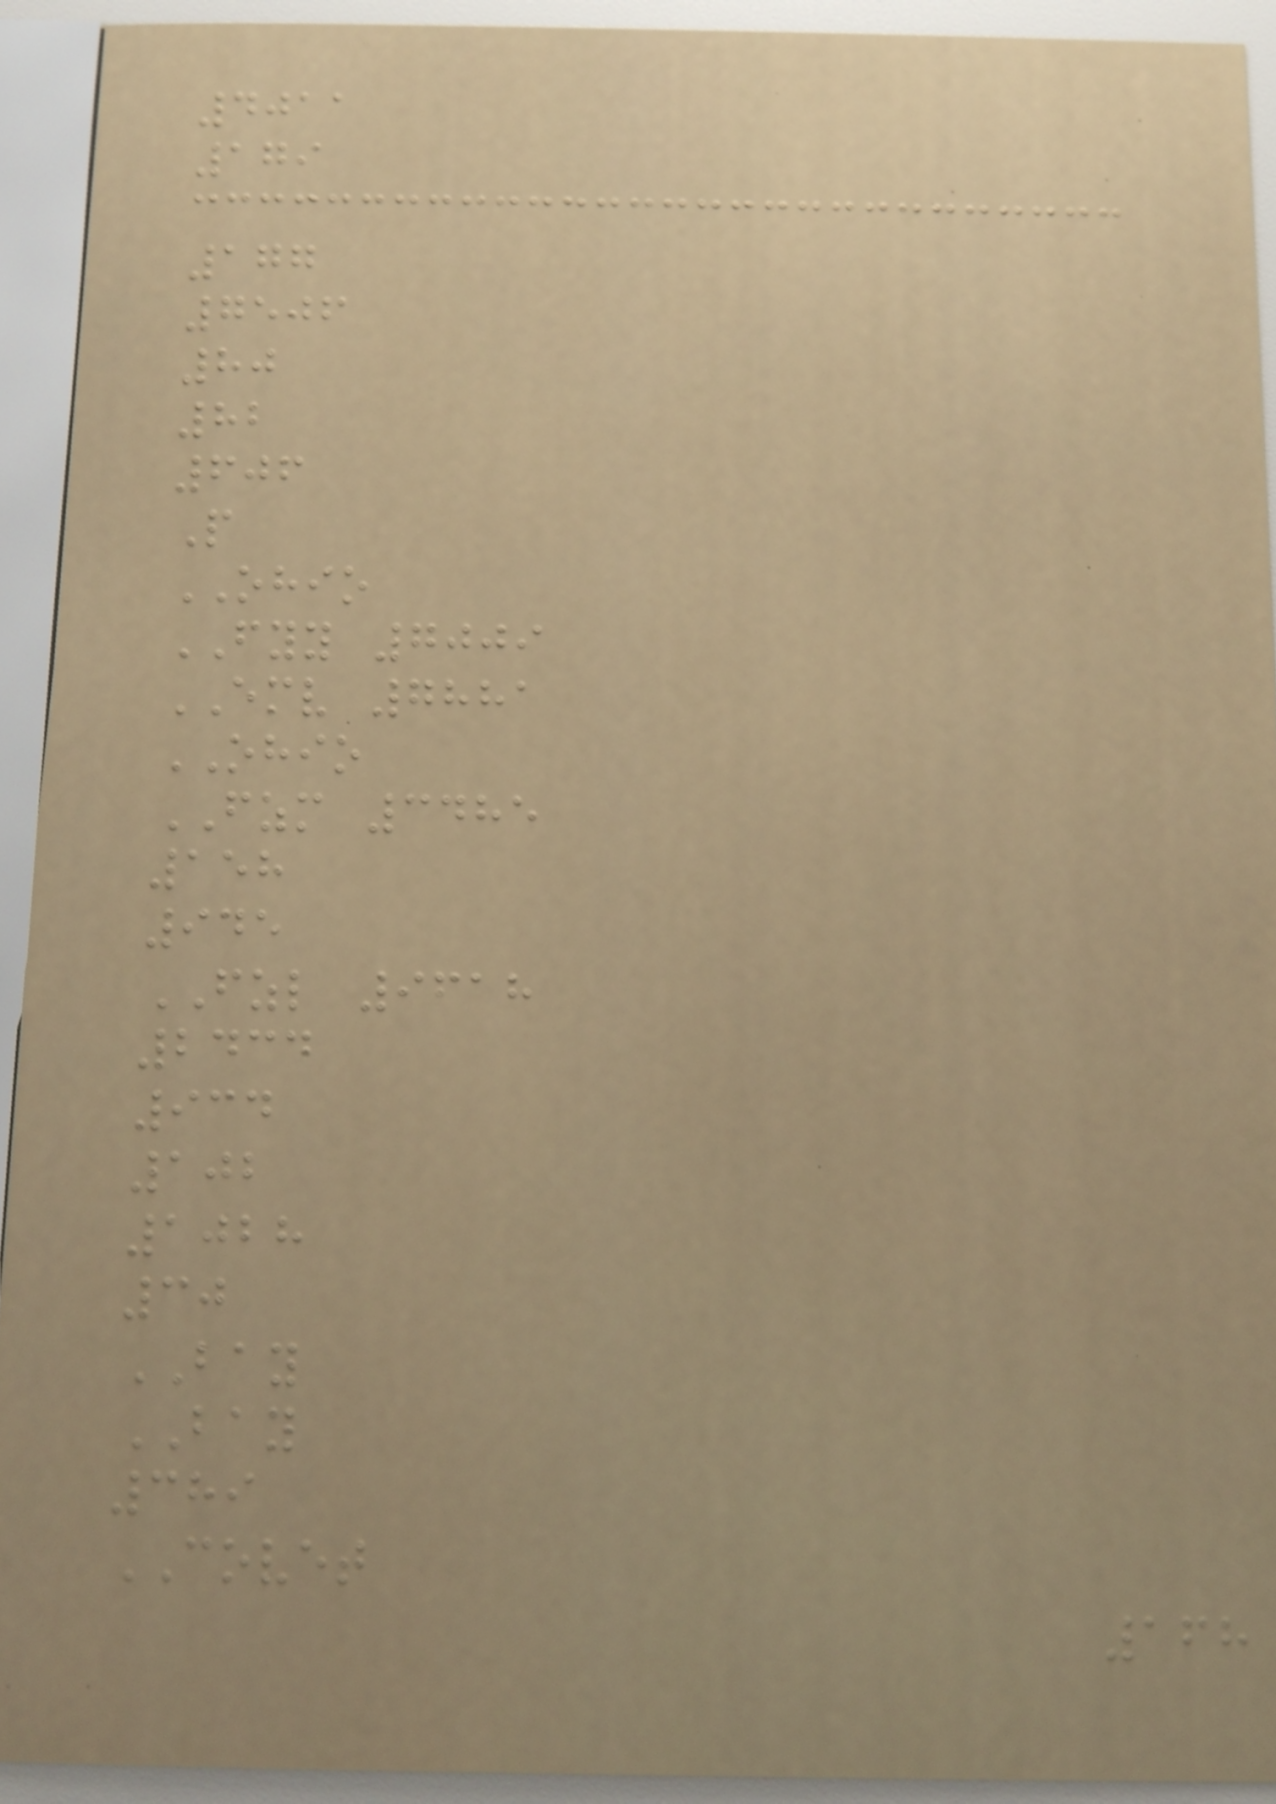4011
179
177
7506
80
82
606
P
OHIO
FYY 7009
EMV 7881
OHIO
FZM 3485
158
945
FZL 9618
2434
934
102
1028
30
BAY
BAY
389
COVET
168
